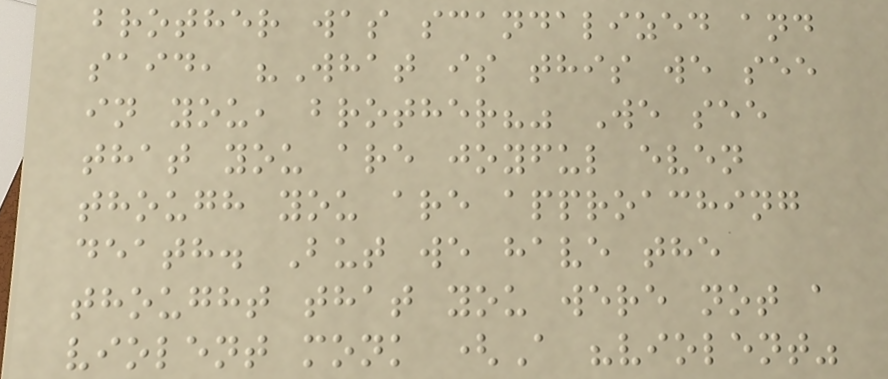brother was scandalized and
said, "What is this we see
in you, brother?" We see
that you are joyful even
though you are approaching
death. But we have the
thought that you were not a
violent monk (A "violent"
